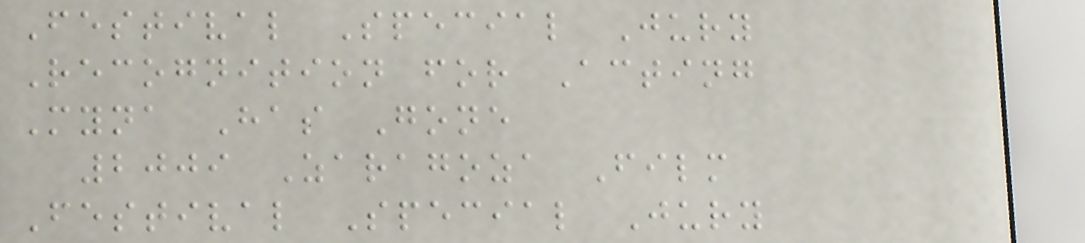Festival Special Jury
Recognition for Acting
Myna Has Gone
2009 Zaragoza Film
Festival Special Jury
